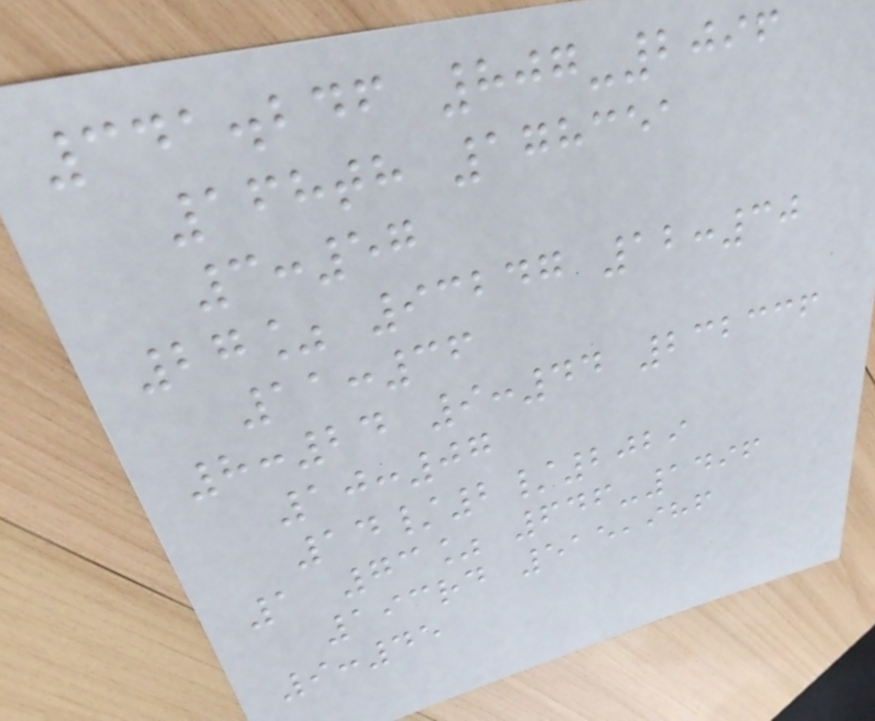341.246 807-2096
168th 178351
3:57
27% 93247 12:30
11:36
8:24 9:44 232336
10:07
14/2/2029
1 73% 646-1496
193rd 515,986
9:45
